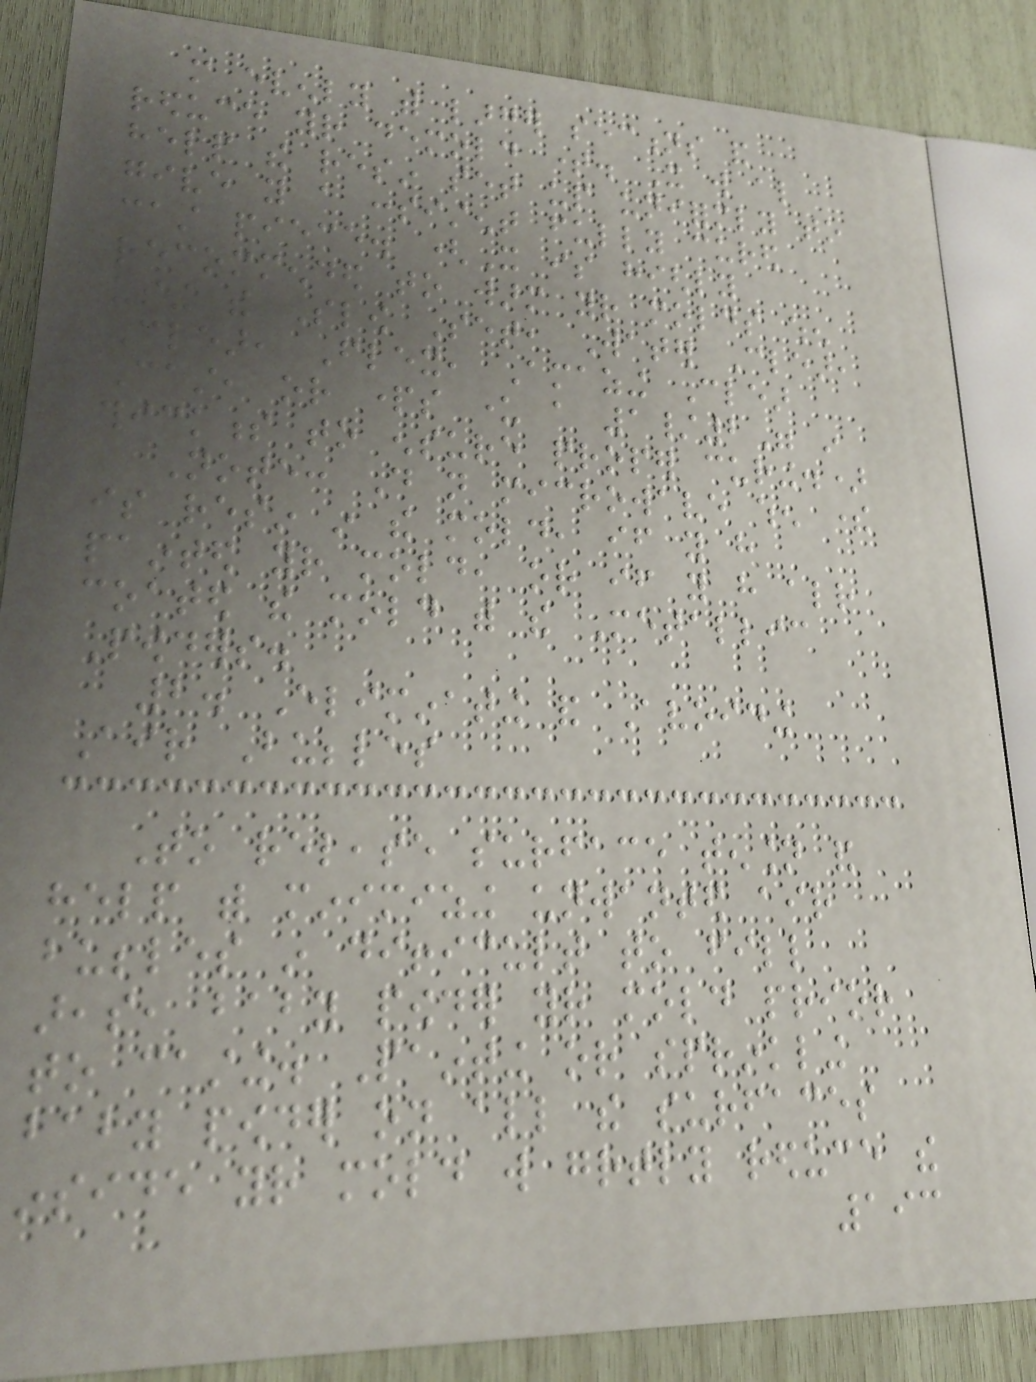more evenly with larger sections and
reduce your demold time. It will also
help the resin set up uniformly to
give you a consistent fully cured
cast piece. (It is highly
recommended to warm your molds when
using the Slow Set, Water Clear,
Clear, Flex, Amazing Clear
Cast, or parts under a 1/2" in
thickness to ensure proper curing.)
Note: Do not microwave when there
is resin in the mold, if you have
painted your mold, or if you have already
coated the mold with the Metallic
Powders.
2. Eliminating and Avoiding
Air Bubbles
To release surface tension and
help with minimizing unwanted air
bubbles in difficult to fill
areas, baby powder your mold prior
to casting. Painting or sprinkling
baby powder on all the surfaces
inside your mold will greatly reduce the
193
